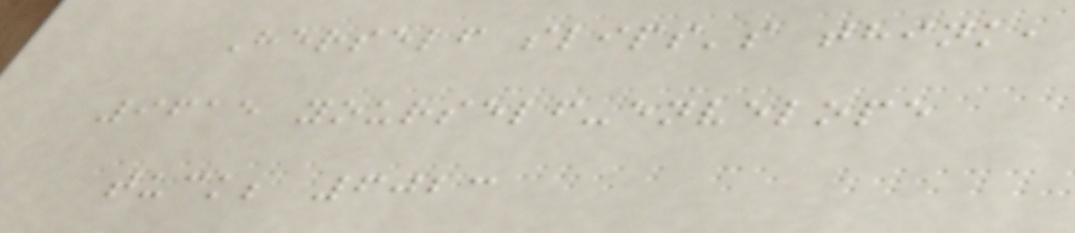Herself slips's think,
9615 yourself-envelope
tuck; 6023
